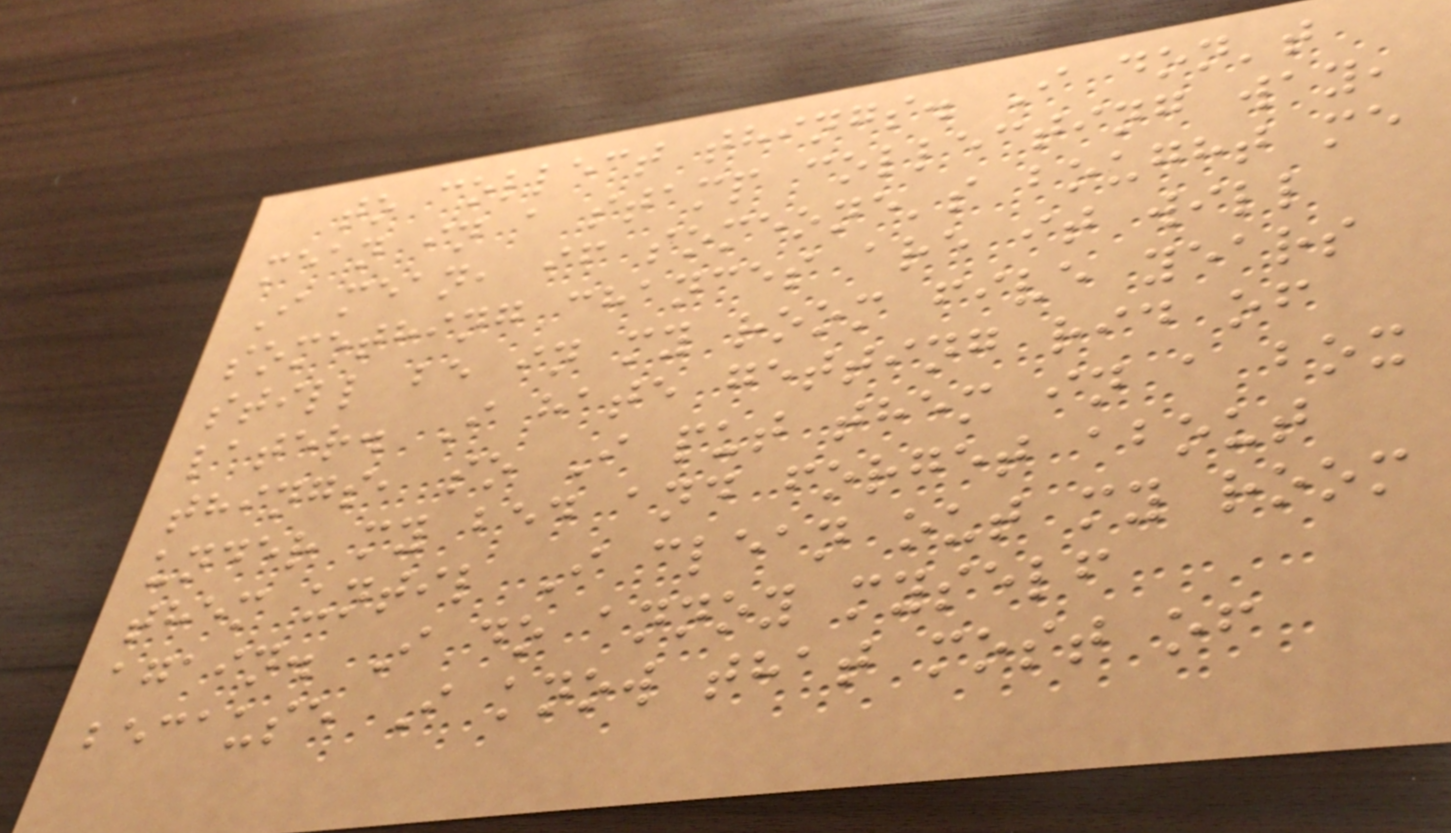to collect things. I don't
mean in a stamp collecting way,
I mean, if someone's bought me
something chances are it will
still be in my room five years
later. I hate getting rid of
things, so I put them in a box
under my bed and forget about
them until I clean out my room
again. I do annoy myself
because I know that most of
